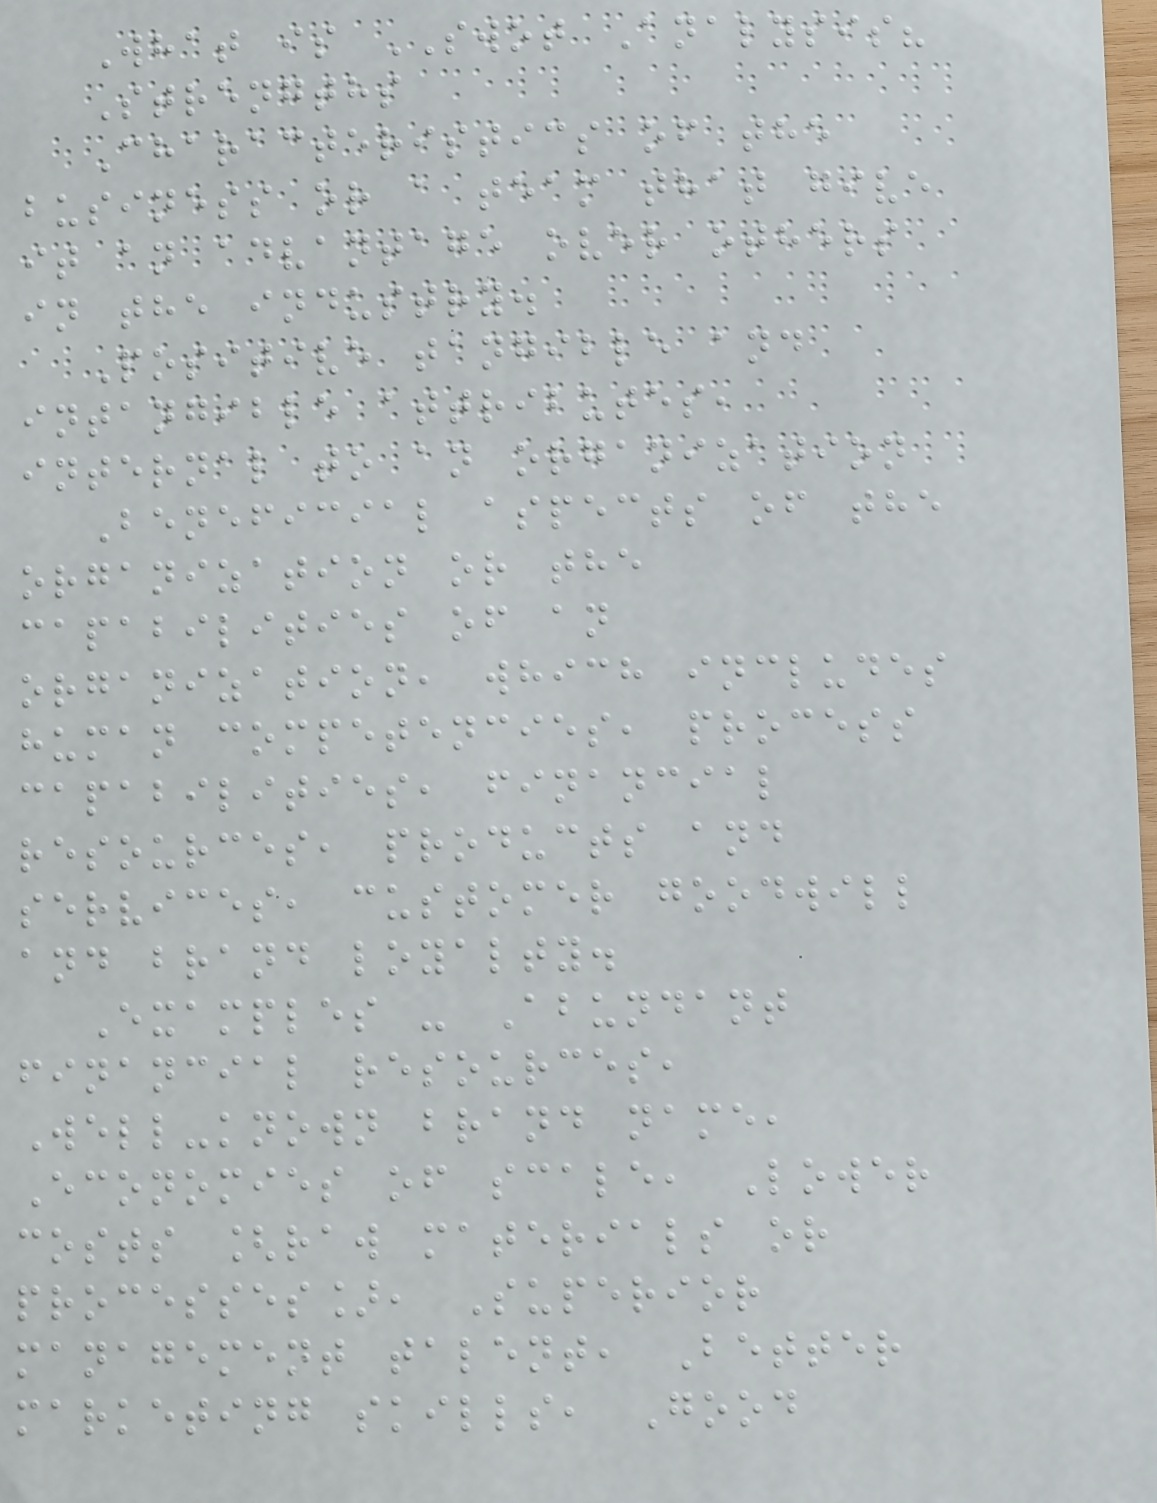What is SWOT Analysis?
Strengths
Characteristics of the
business or a team that give
it an advantage over others
in the industry.
Positive tangible and
intangible attributes,
internal to an organization
Beneficial aspects of the
organization or the
capabilities of an
organization, which includes
human competencies, process
capabilities, financial
resources, products and
services, customer goodwill
and brand loyalty.
Examples - Abundant
financial resources,
Well-known brand name,
Economies of scale, Lower
costs [raw materials or
processes], Superior
management talent, Better
marketing skills, Good
